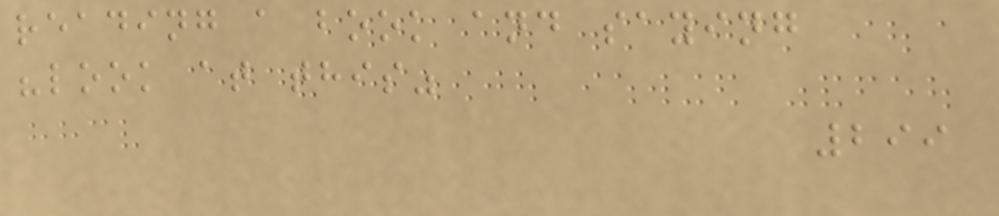reading a book and saying
"look at this"
299
